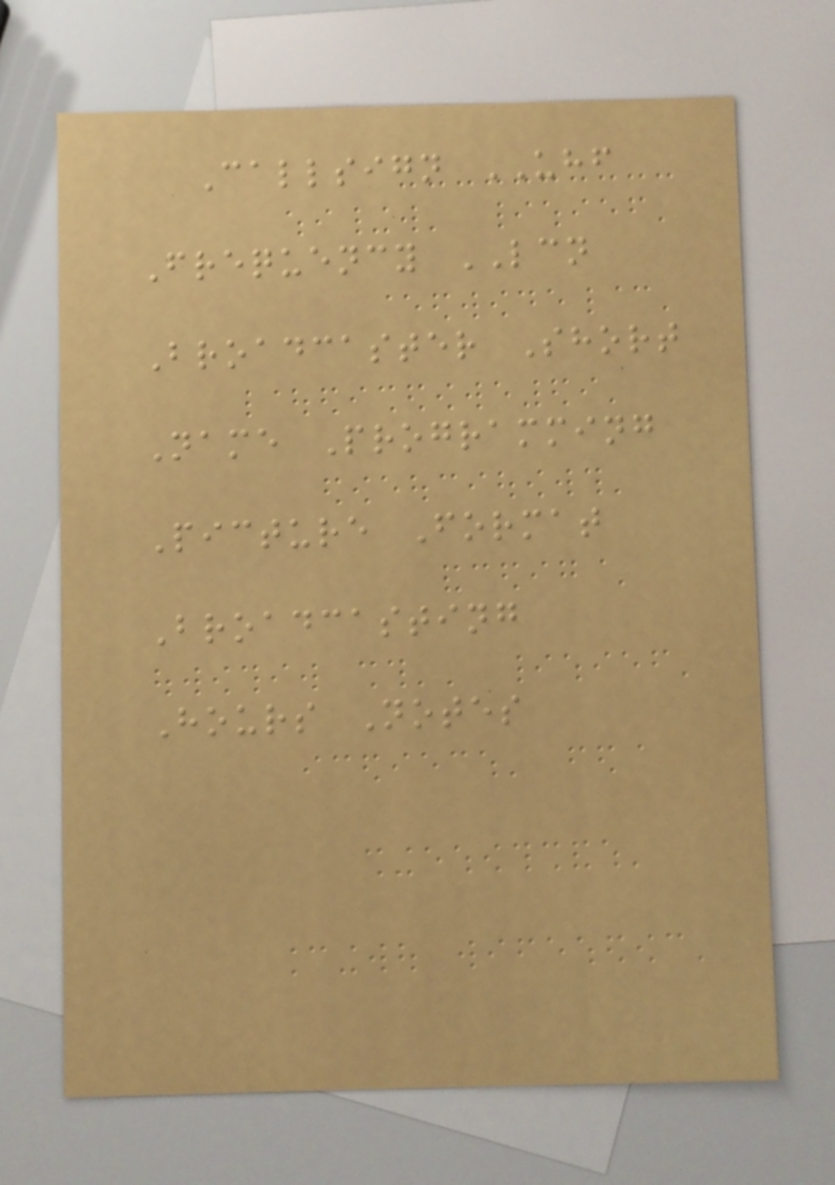Callsign UHF
Frequency LCN
Broadcaster Short
Name Programming
Picture Format
Broadcasting
Hours Notes
